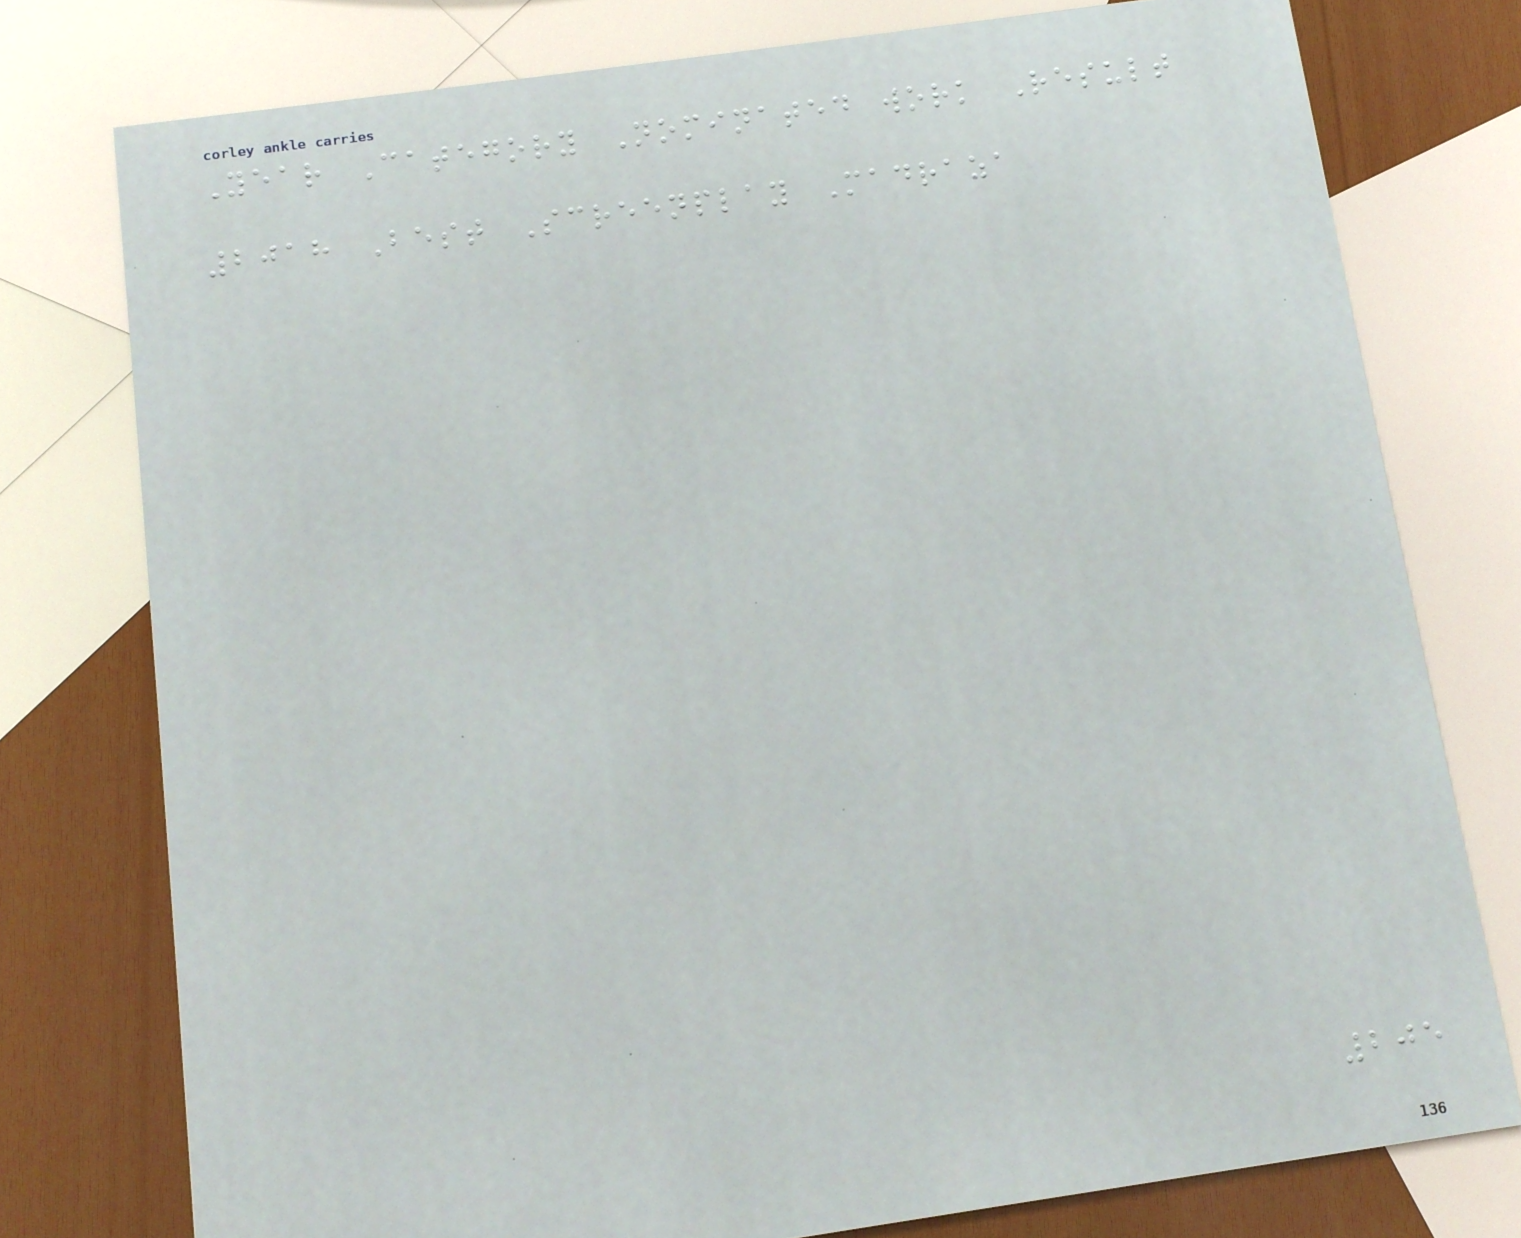Year Category Nominated work Result
2018 Best Screenplay Madraza
205
